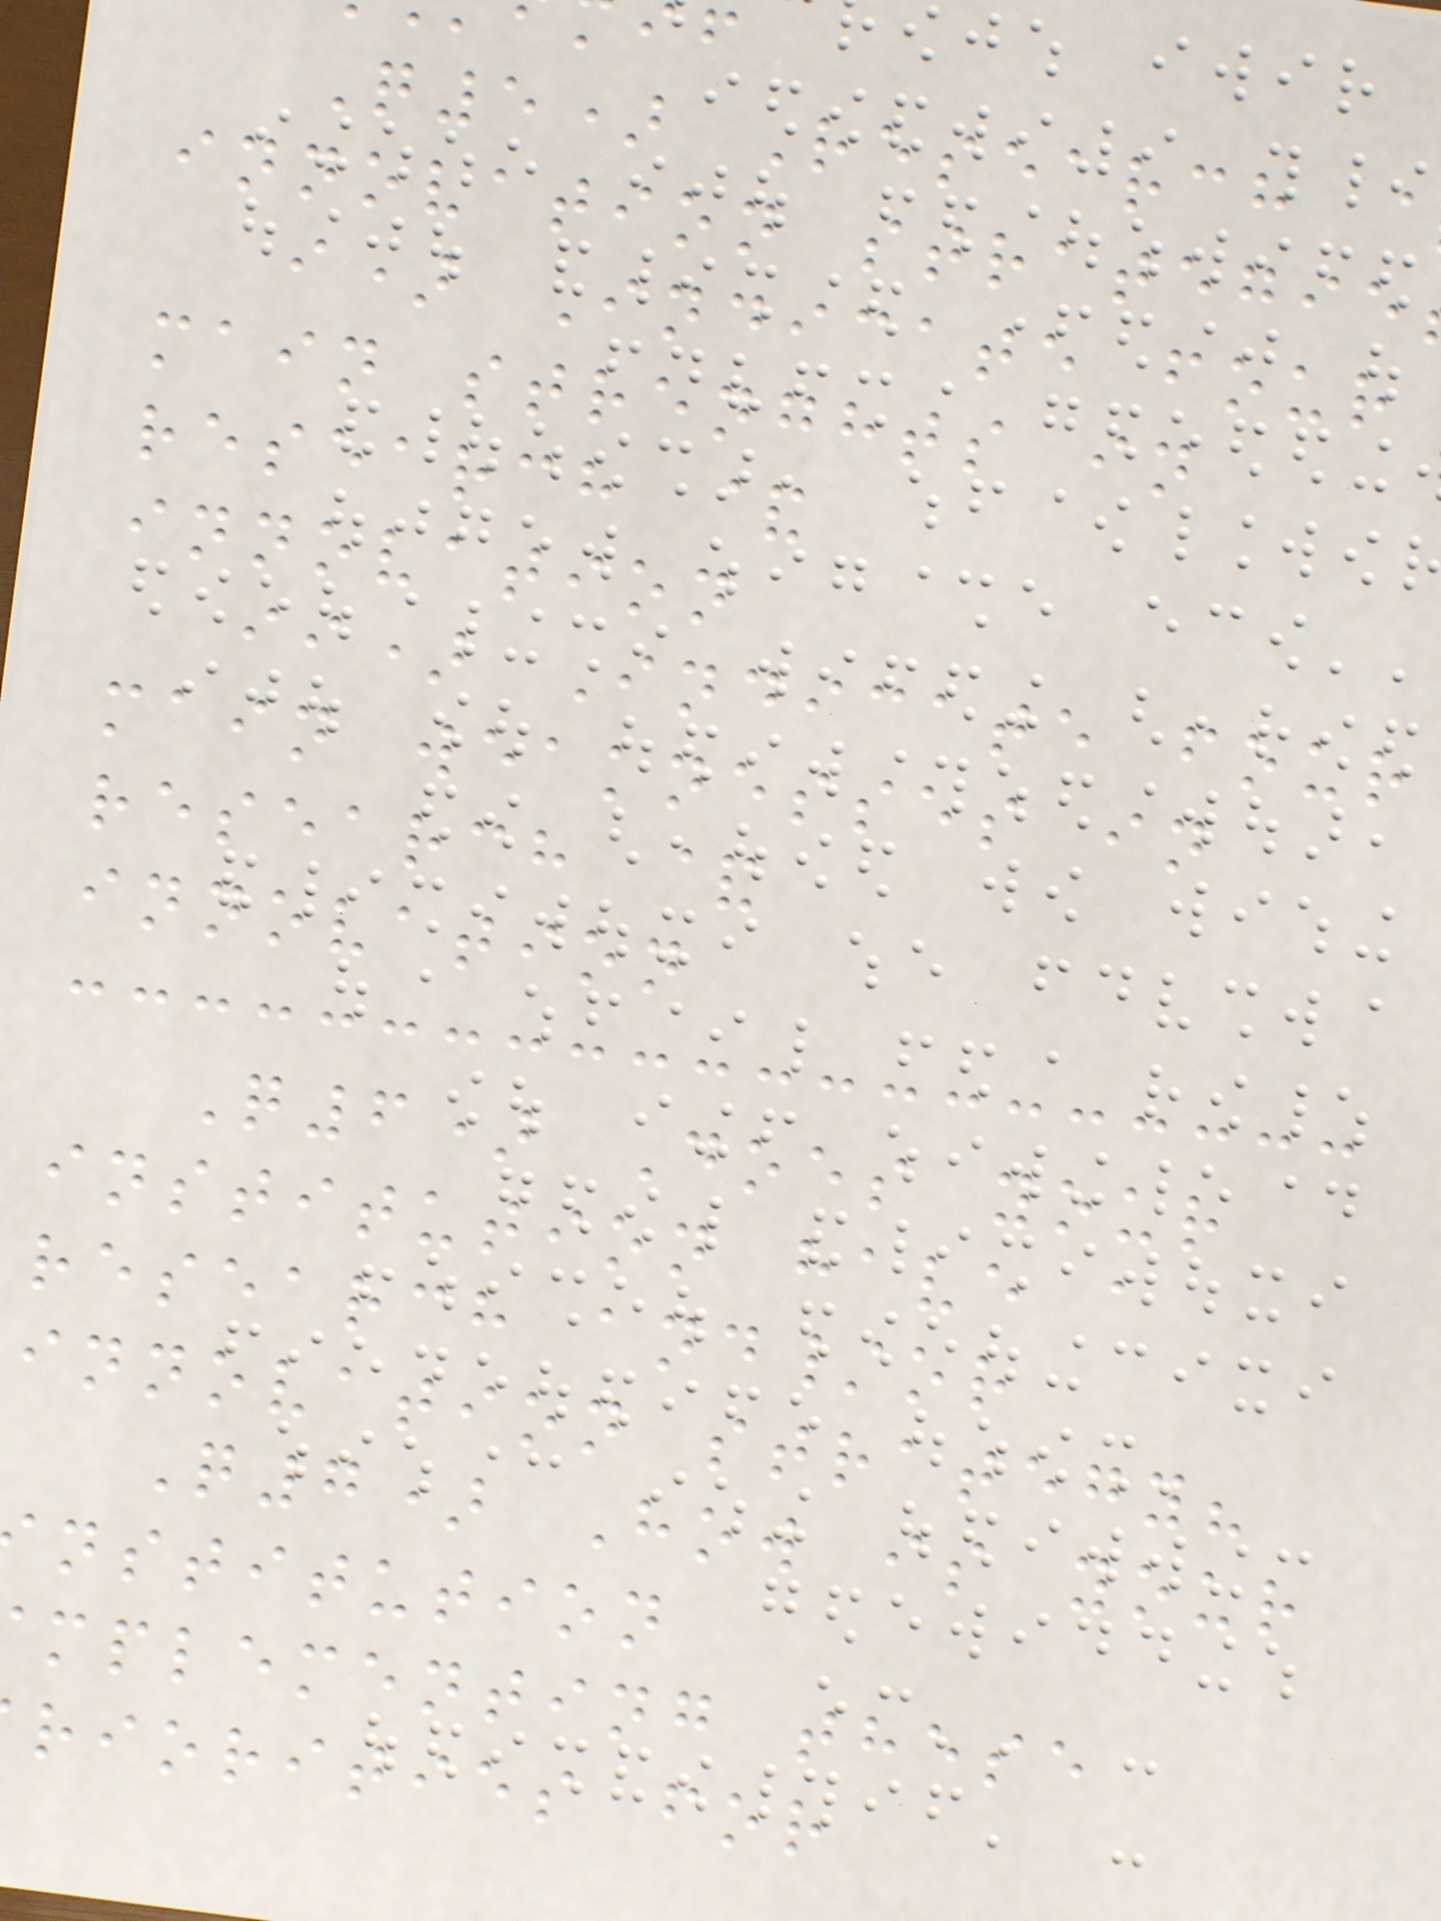Q5) Research
innovation strategie
i) Indicate four
main strenghts in
research &
innovation
ii) Indicate four
main weaknesses in
research &
innovation
Q6) Does your
institution have a
research and/or
innovation strategy?
Q7) How is your
nstitution
mplementing these
riorities for
